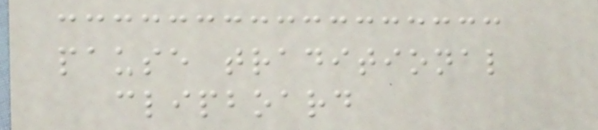pause traditional
clipboard
